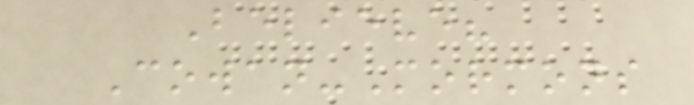Believe?
Cowan-Mormons
